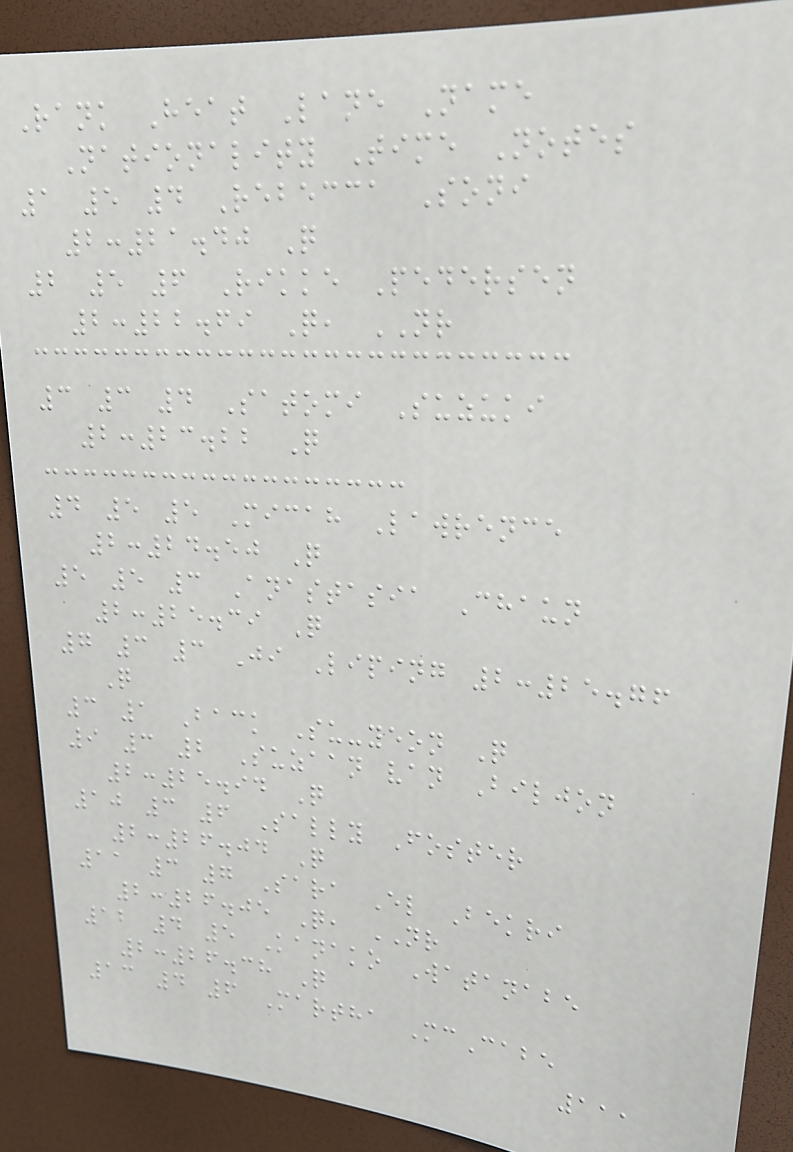Rank Heat Lane Name
Nationality Time Notes
1 5 4 Rebecca Soni
2:21.40 Q
2 5 6 Rikke Pedersen
2:22.69 Q, NR
3 3 4 Satomi Suzuki
2:23.22 Q
4 5 5 Micah Lawrence
2:24.50 Q
5 5 3 Anastasia Chaun
2:25.39 Q
7 3 3 Ji Liping 2:25.76
Q
3 1 Back Su-yeon Q
9 3 2 Suzaan van Biljon
2:25.94 Q
10 3 6 Sally Foster
2:26.04 Q
11 3 7 Sara El Bekri
2:26.05 Q, NR
12 4 5 Kanako Watanabe
2:26.38 Q
13 4 6 Martha McCabe
111
